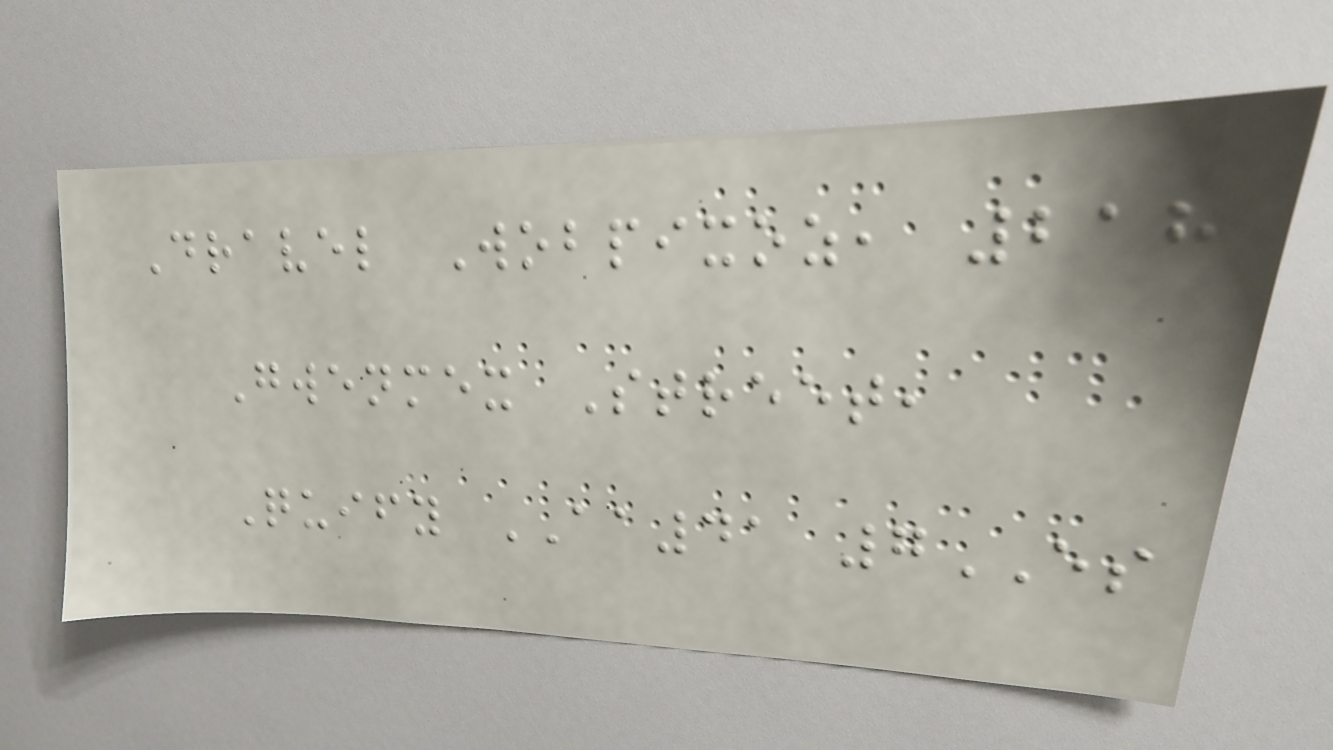Dravel Wobpixoz, 218
Gwenmex Street,
Quify AA41 7ES
